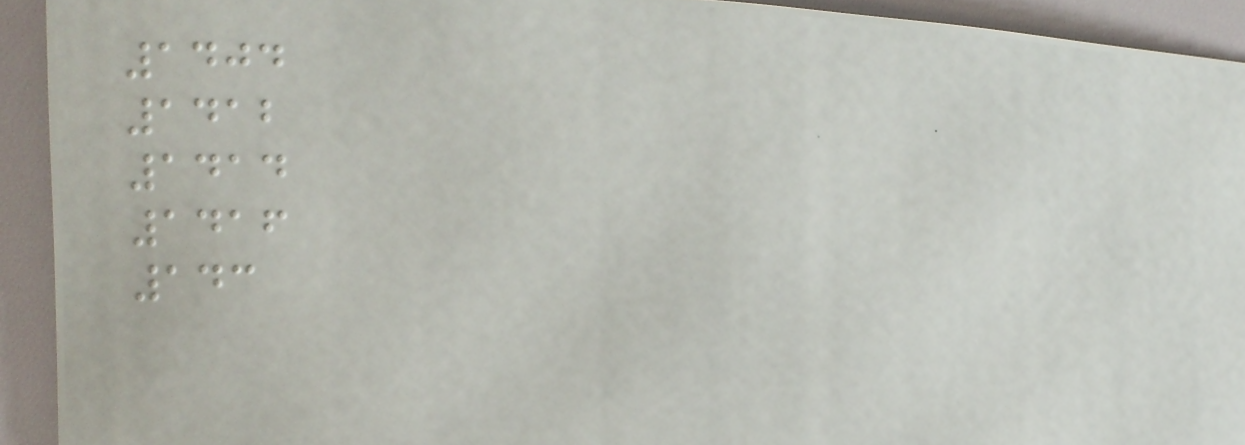1404
1412
1414
1416
143
